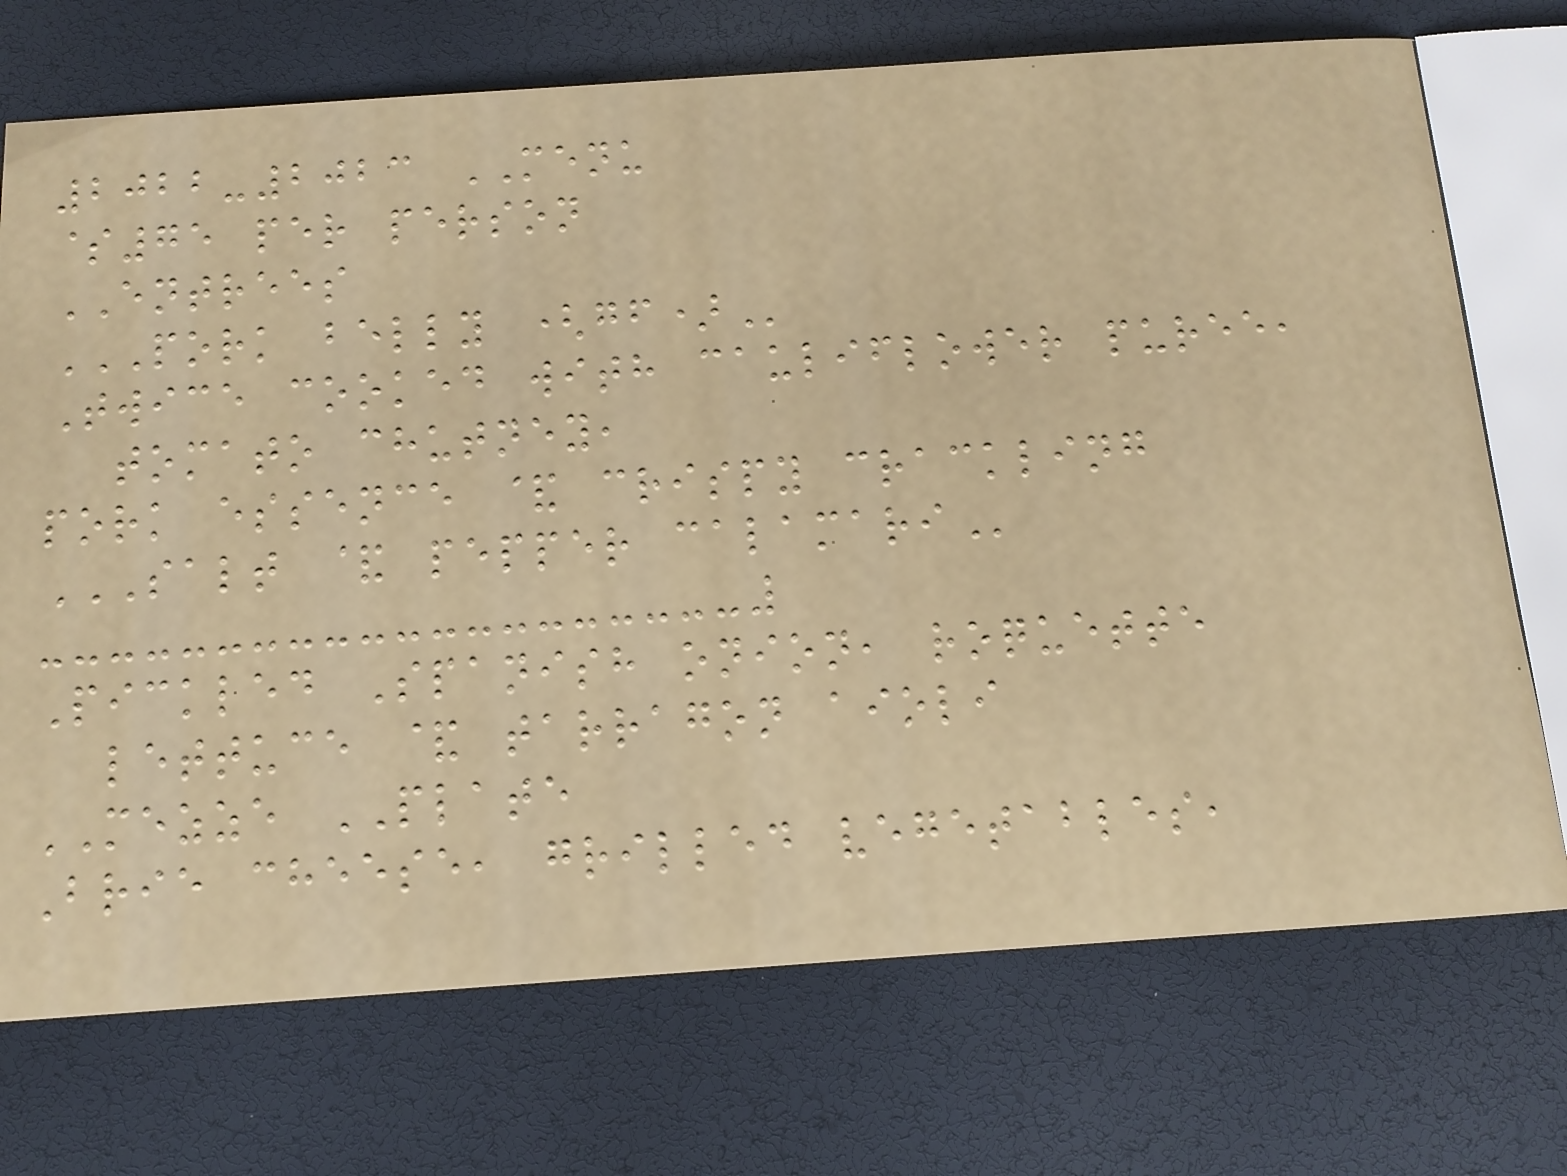2022-2023 MENU
$75 per person
ENTREES
PORK BELLY (GF)
Twice cooked with cauliflower puree,
tomato chutney,
pork essence & crispy crackling
SALT & PEPPER CALAMARI
Pickled Spanish onion, roquette
lettuce & tarragon aioli
MEZZE PLATE
Brie cheese, grilled vegetables,
